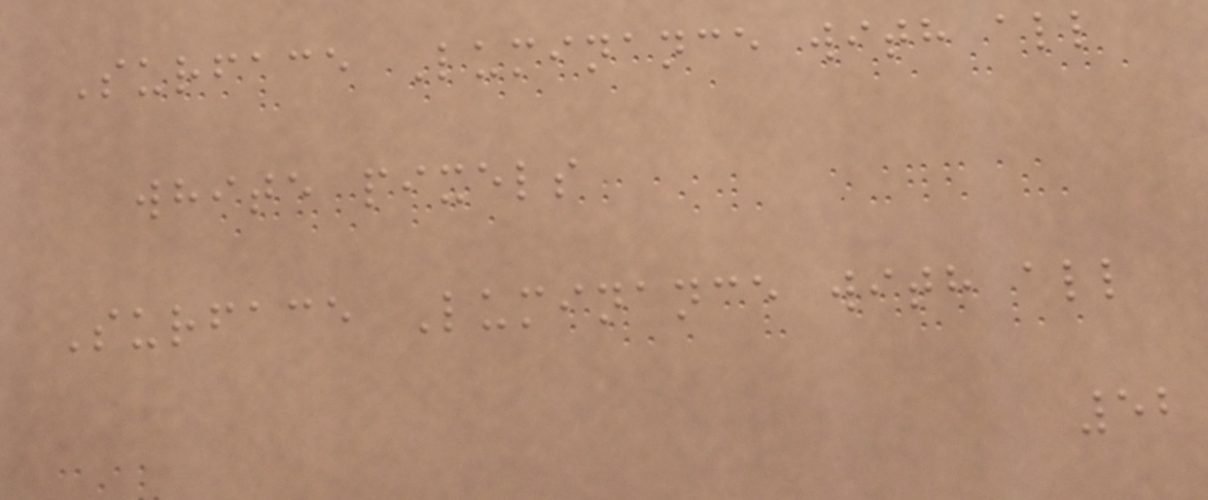Surface Luminance with all
white pixels
Surface Luminance with all
52
